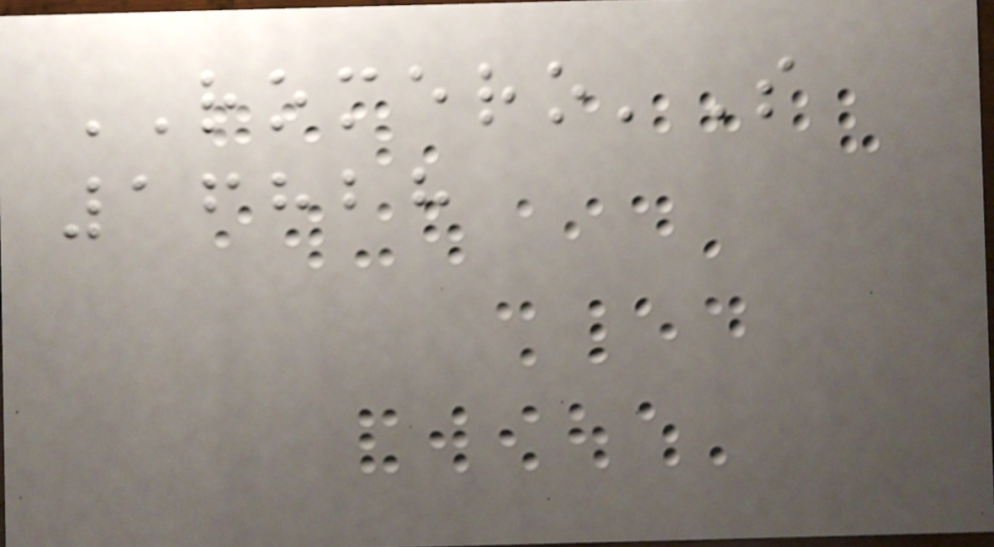ROMERO'S
16828
